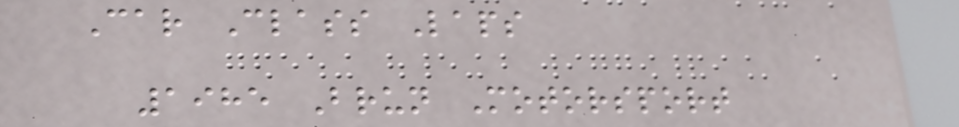Car Class Laps
1985 Brun Motorsport
